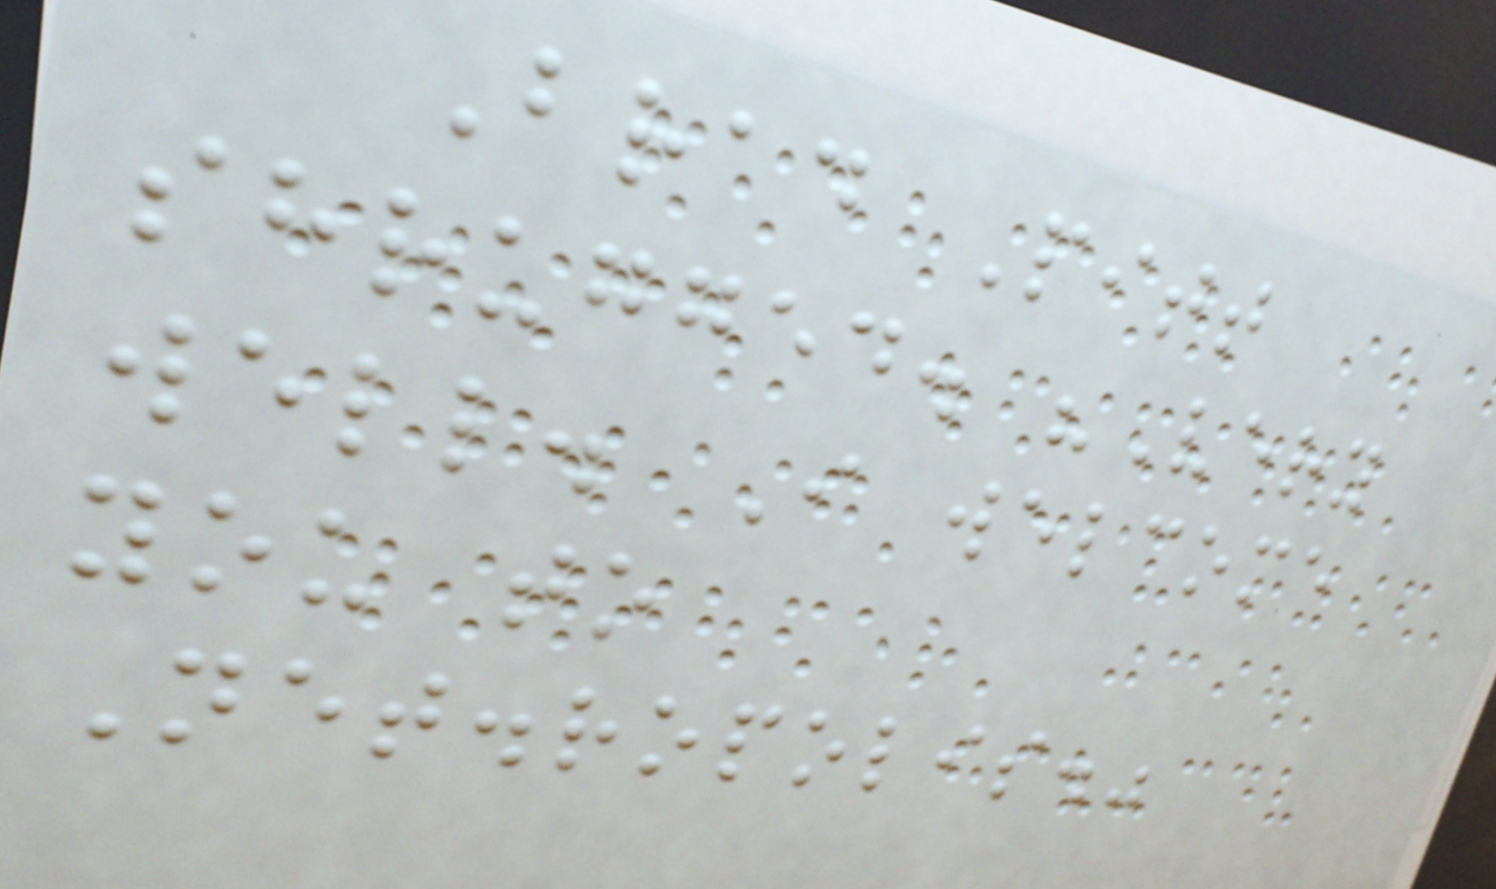Brad Pitt
shrugged. "Very
well. I welcome
you to
Net.ropolis."
